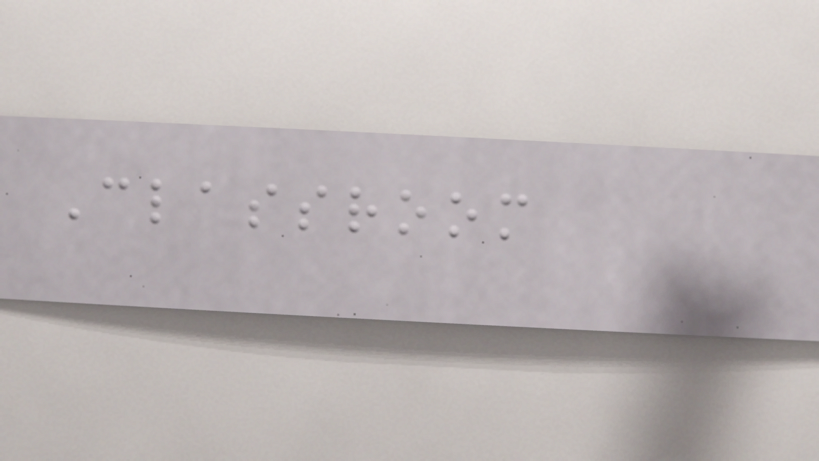Classroom
